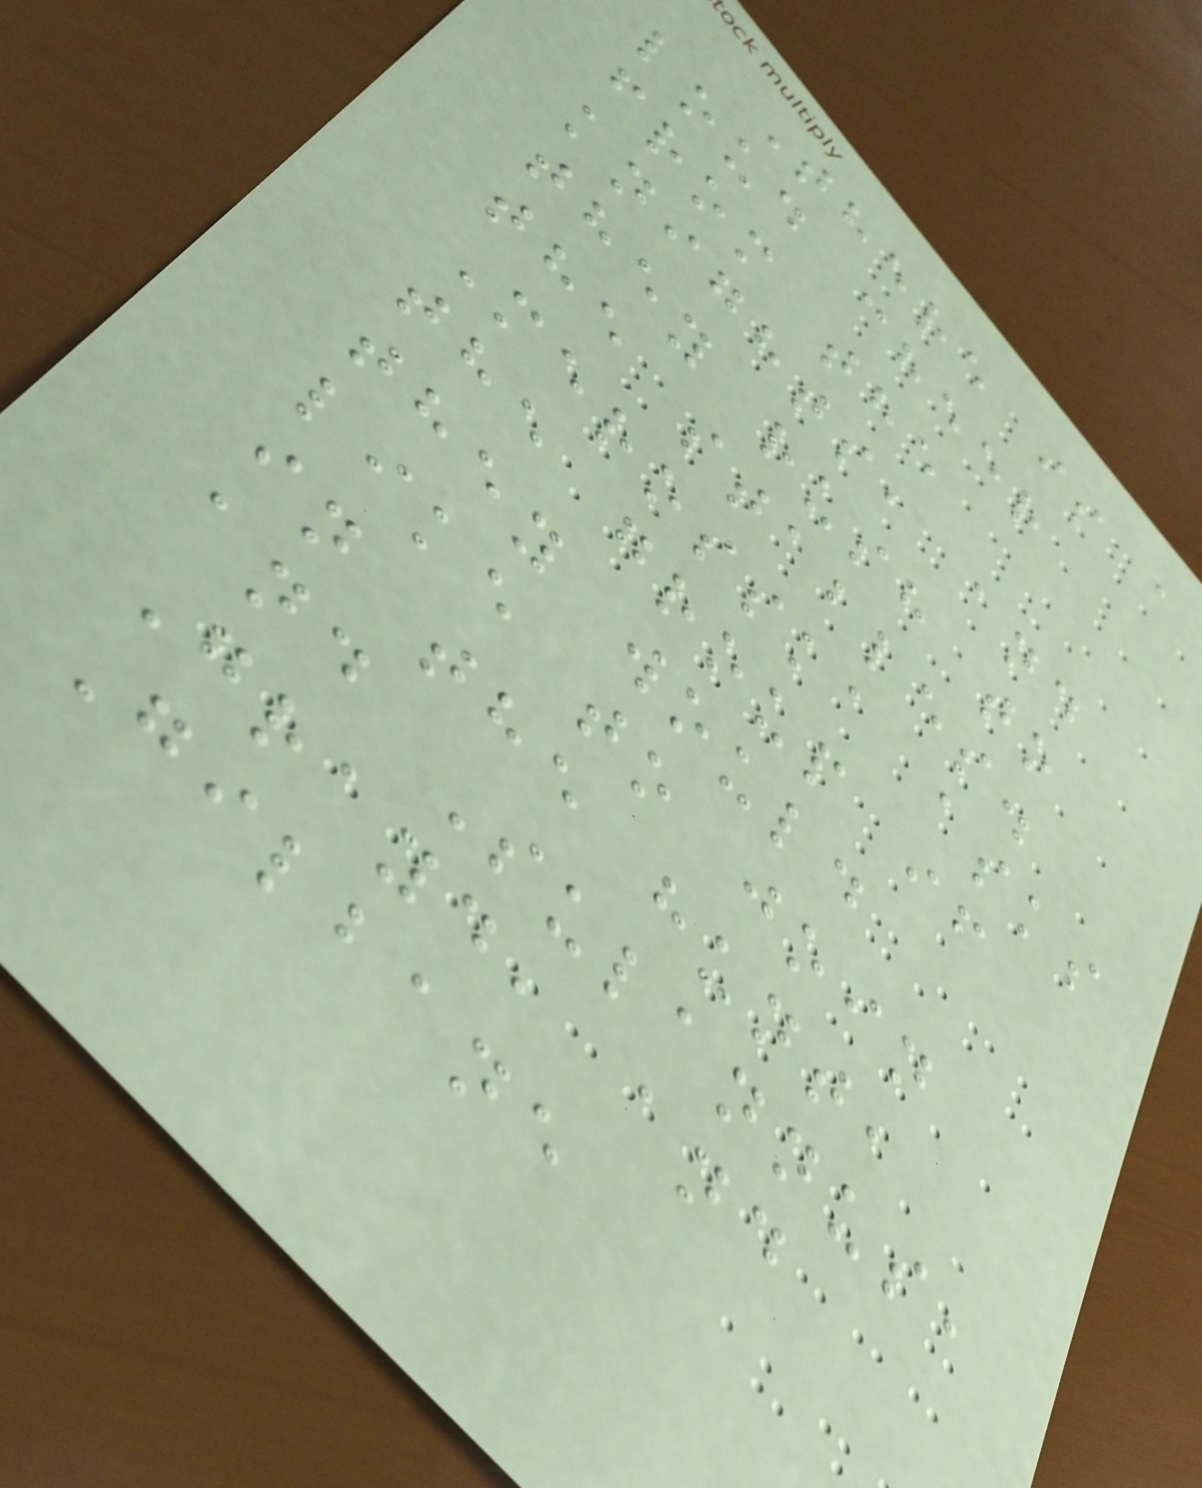There is a
loud cheer
from the
knights, and
they rush to
the stables.
Merosska asks
the group if
they would
like to join
in the hunt,
and Sulannus,
Grayd, and
Gilbane
